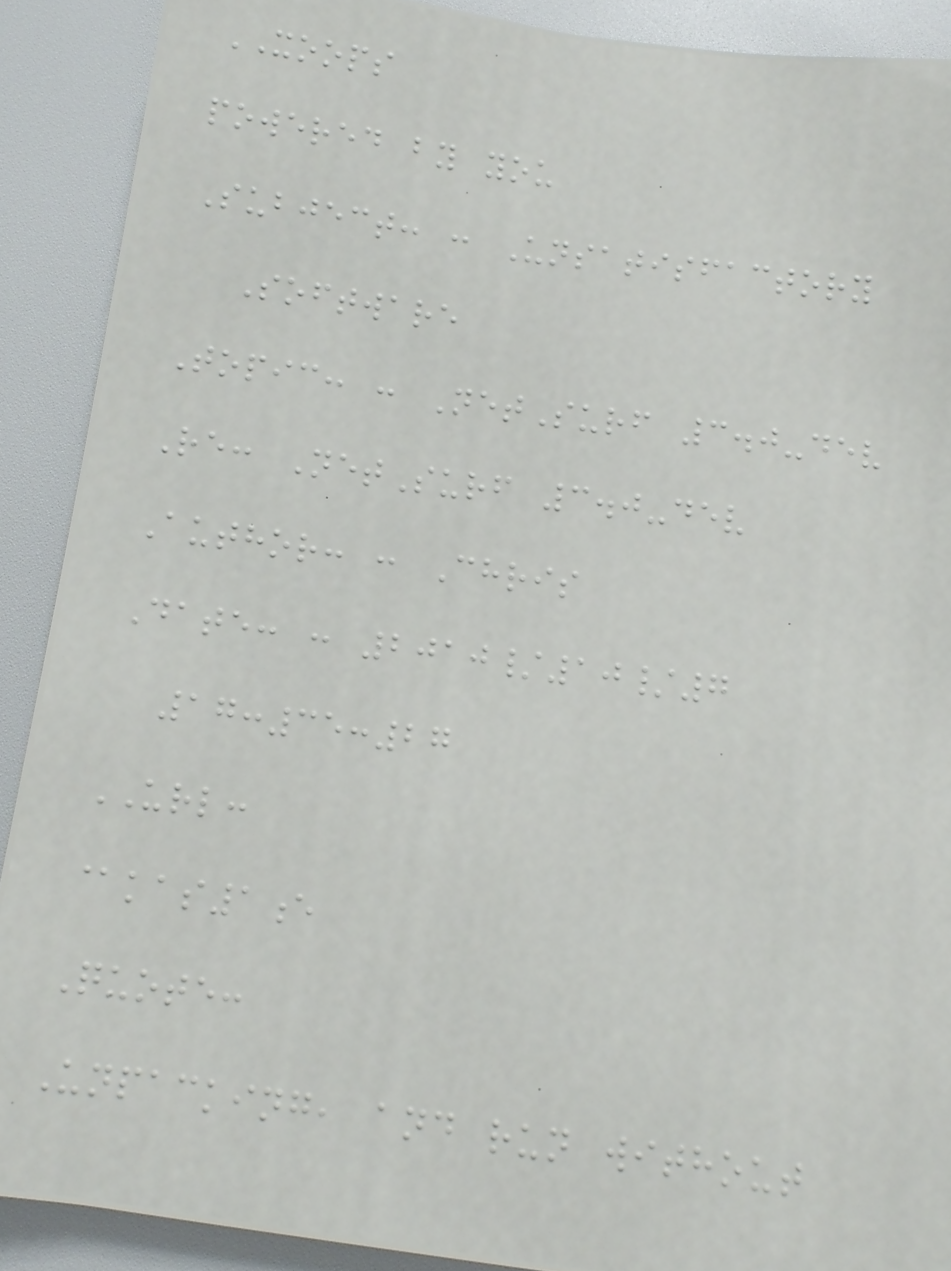XOOPS
powered by you
Subject: : Unsatisfactory
Software
Topic: : NetSurf 3.0-dev
Re: NetSurf 3.0-dev
Author: : Chris
Date: : 2010/10/7
17:35:27
URL:
@kas1e
Quote:
Unpacking, and run without
